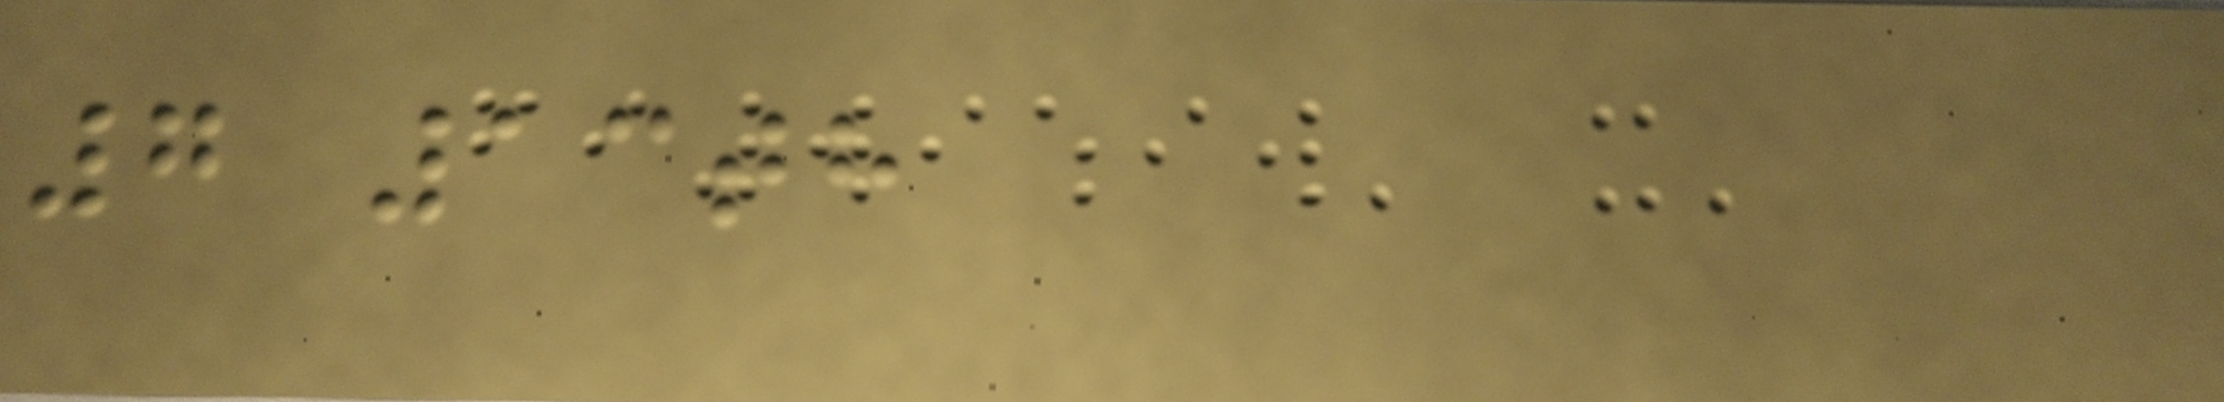7 13th
